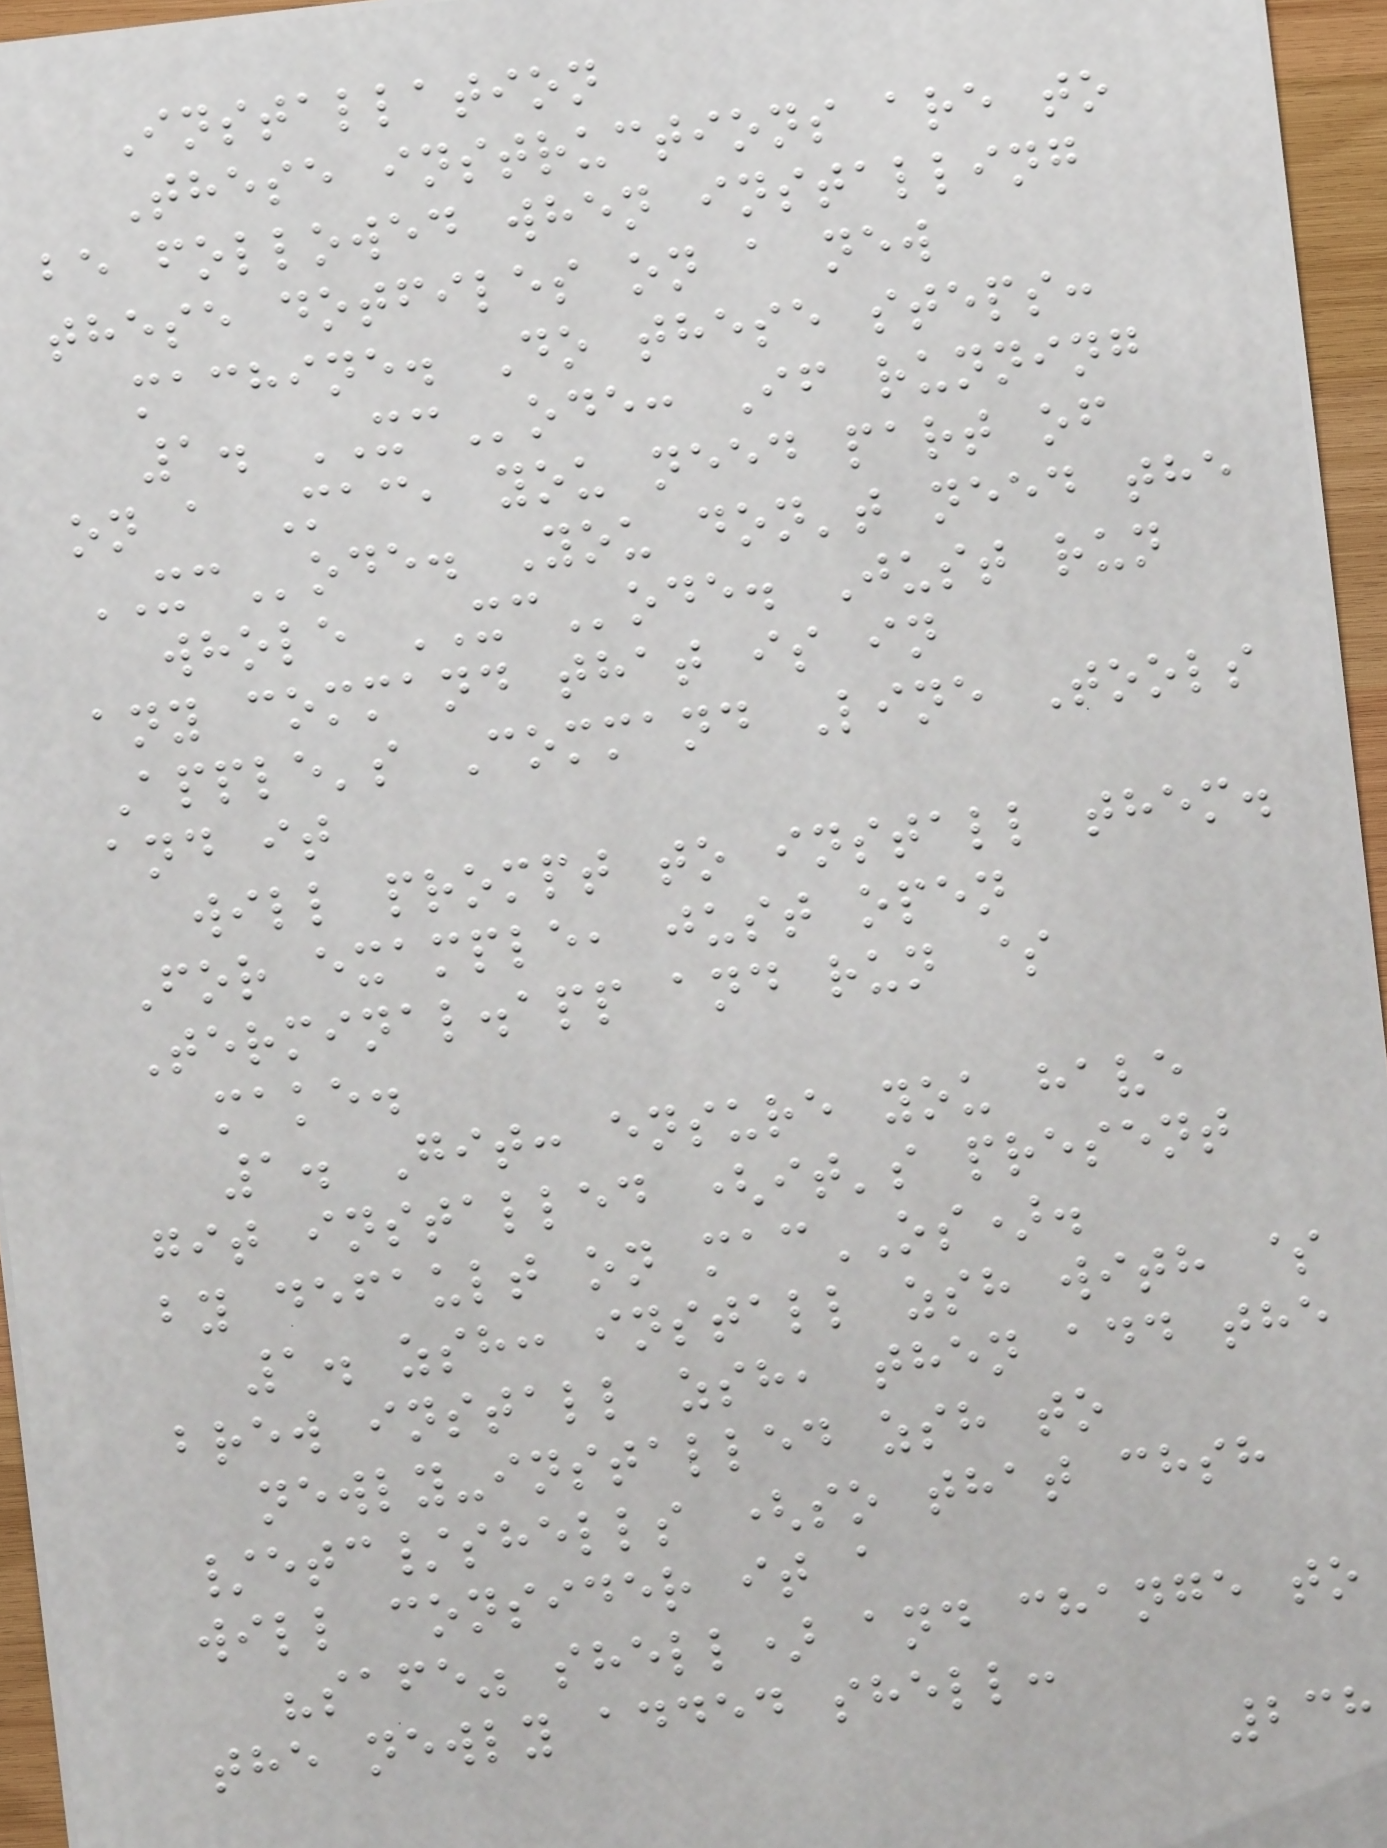Installation
These instructions are to
be followed when installing
these dotfiles on a new
machine. Do these steps:
1. XCode: If running
on a Mac, you need part of
XCode. You don't need the
whole XCode. Just run
any command that is in
Apple's Command Line Tools
and it
will prompt to install them.
For example, just open
Terminal.app and run $
make.
1. Git: ensure you have
git installed (it's present
by default on macOS).
1. zsh: install zsh with $
brew install zsh, then add the
newly-installed zsh to
/etc/shells (so that chsh
will consider it a
"safe" shell) and change to
the newly added shell:
238
